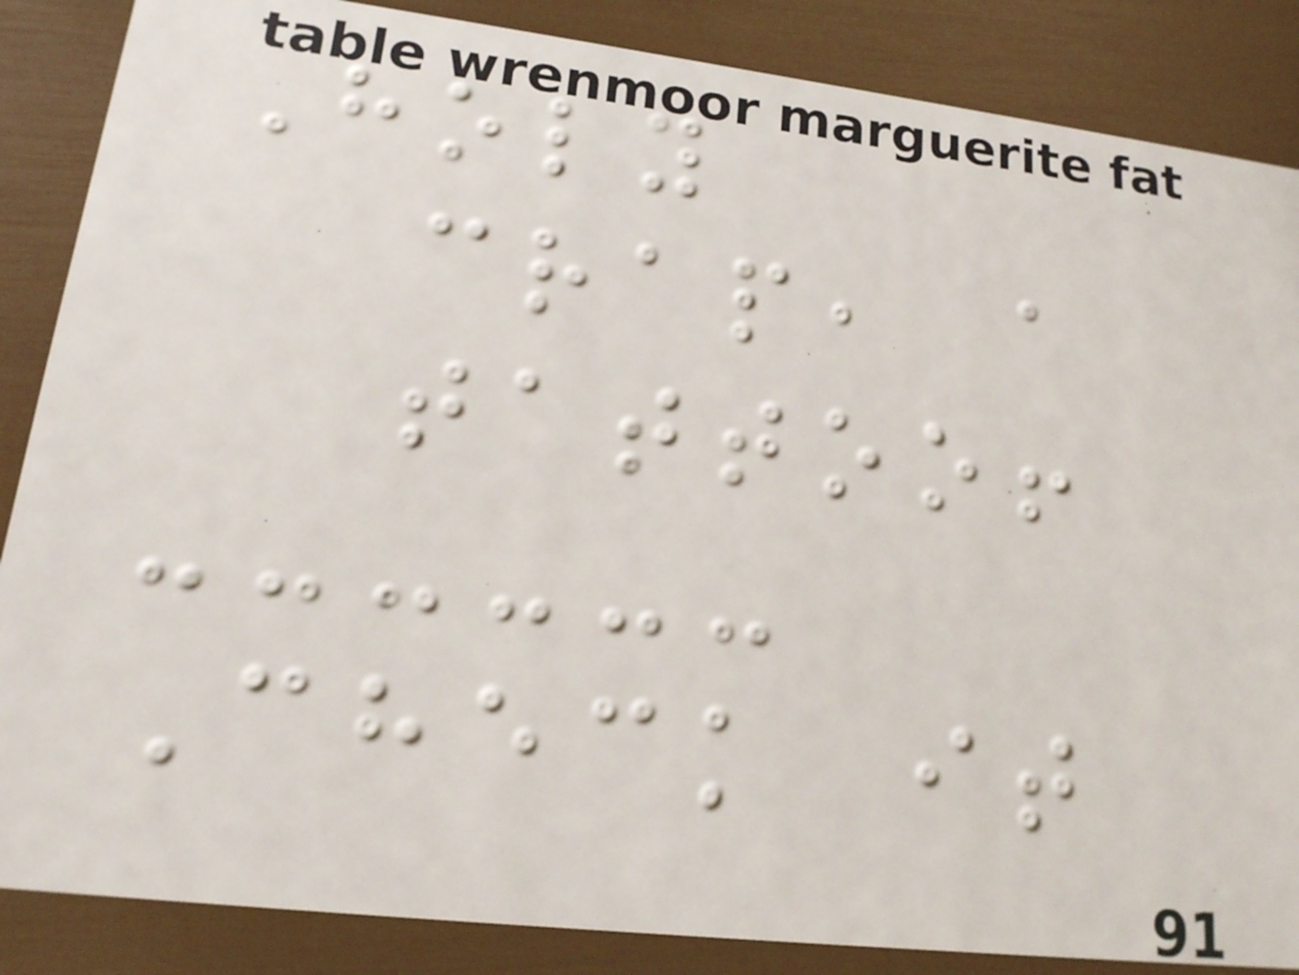Holy
crap, a
tattoo!
Check it
